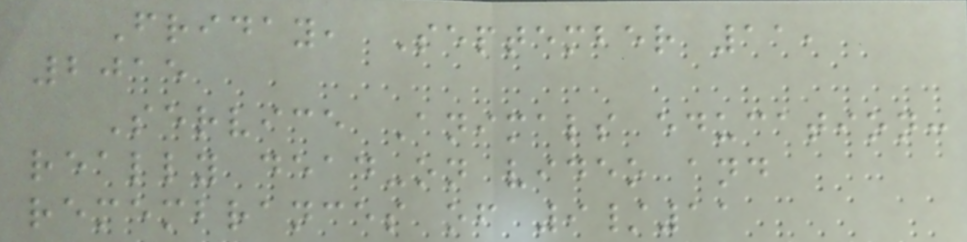Friday, September 11,
2015
Service Animals education:
really dead-on video and
remembrances of 9/11
